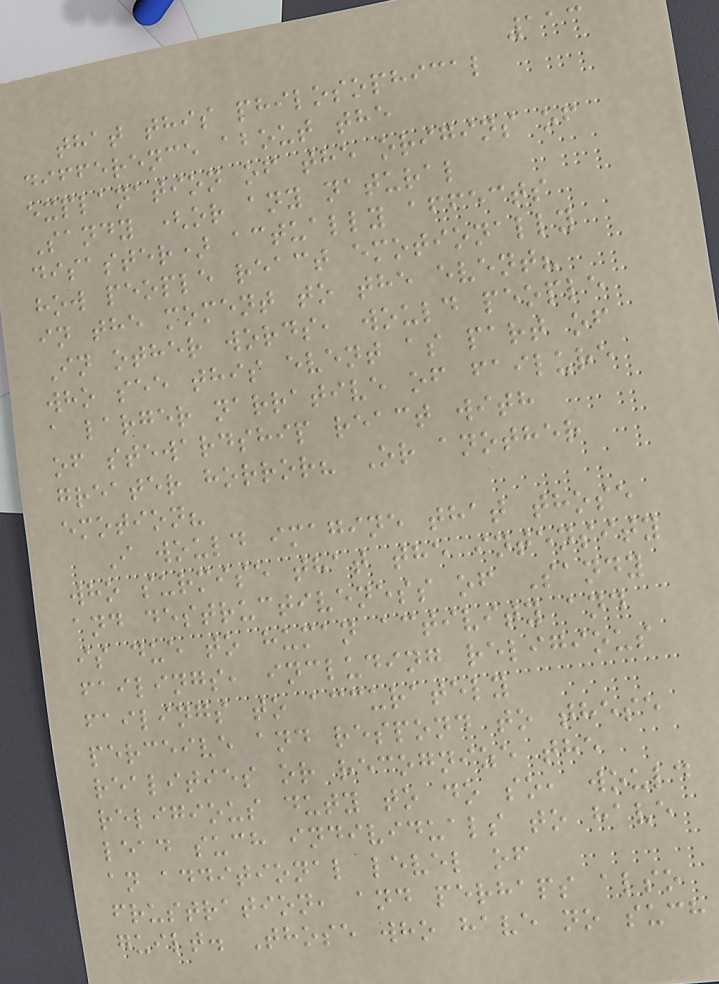113
that this philosophical
difference about the
explanation of the origins of
Sandy (or any natural
disaster) actually affects
how people react emotionally
in the moment to the event?
In other words, would people
who see this event as part of
a larger narrative of failure
of stewardship react with
greater horror? Or another
emotion?
I would imagine that those
who surmise that the intensity
and destructiveness of Sandy
is due to human activity and
failings, including religious
failings to accurately
perceive and respond to these
realities or recognize the
religious duty to do so, would
lead such individuals to have
an additional level of
frustration, and perhaps also
guilt. Those who have no such
